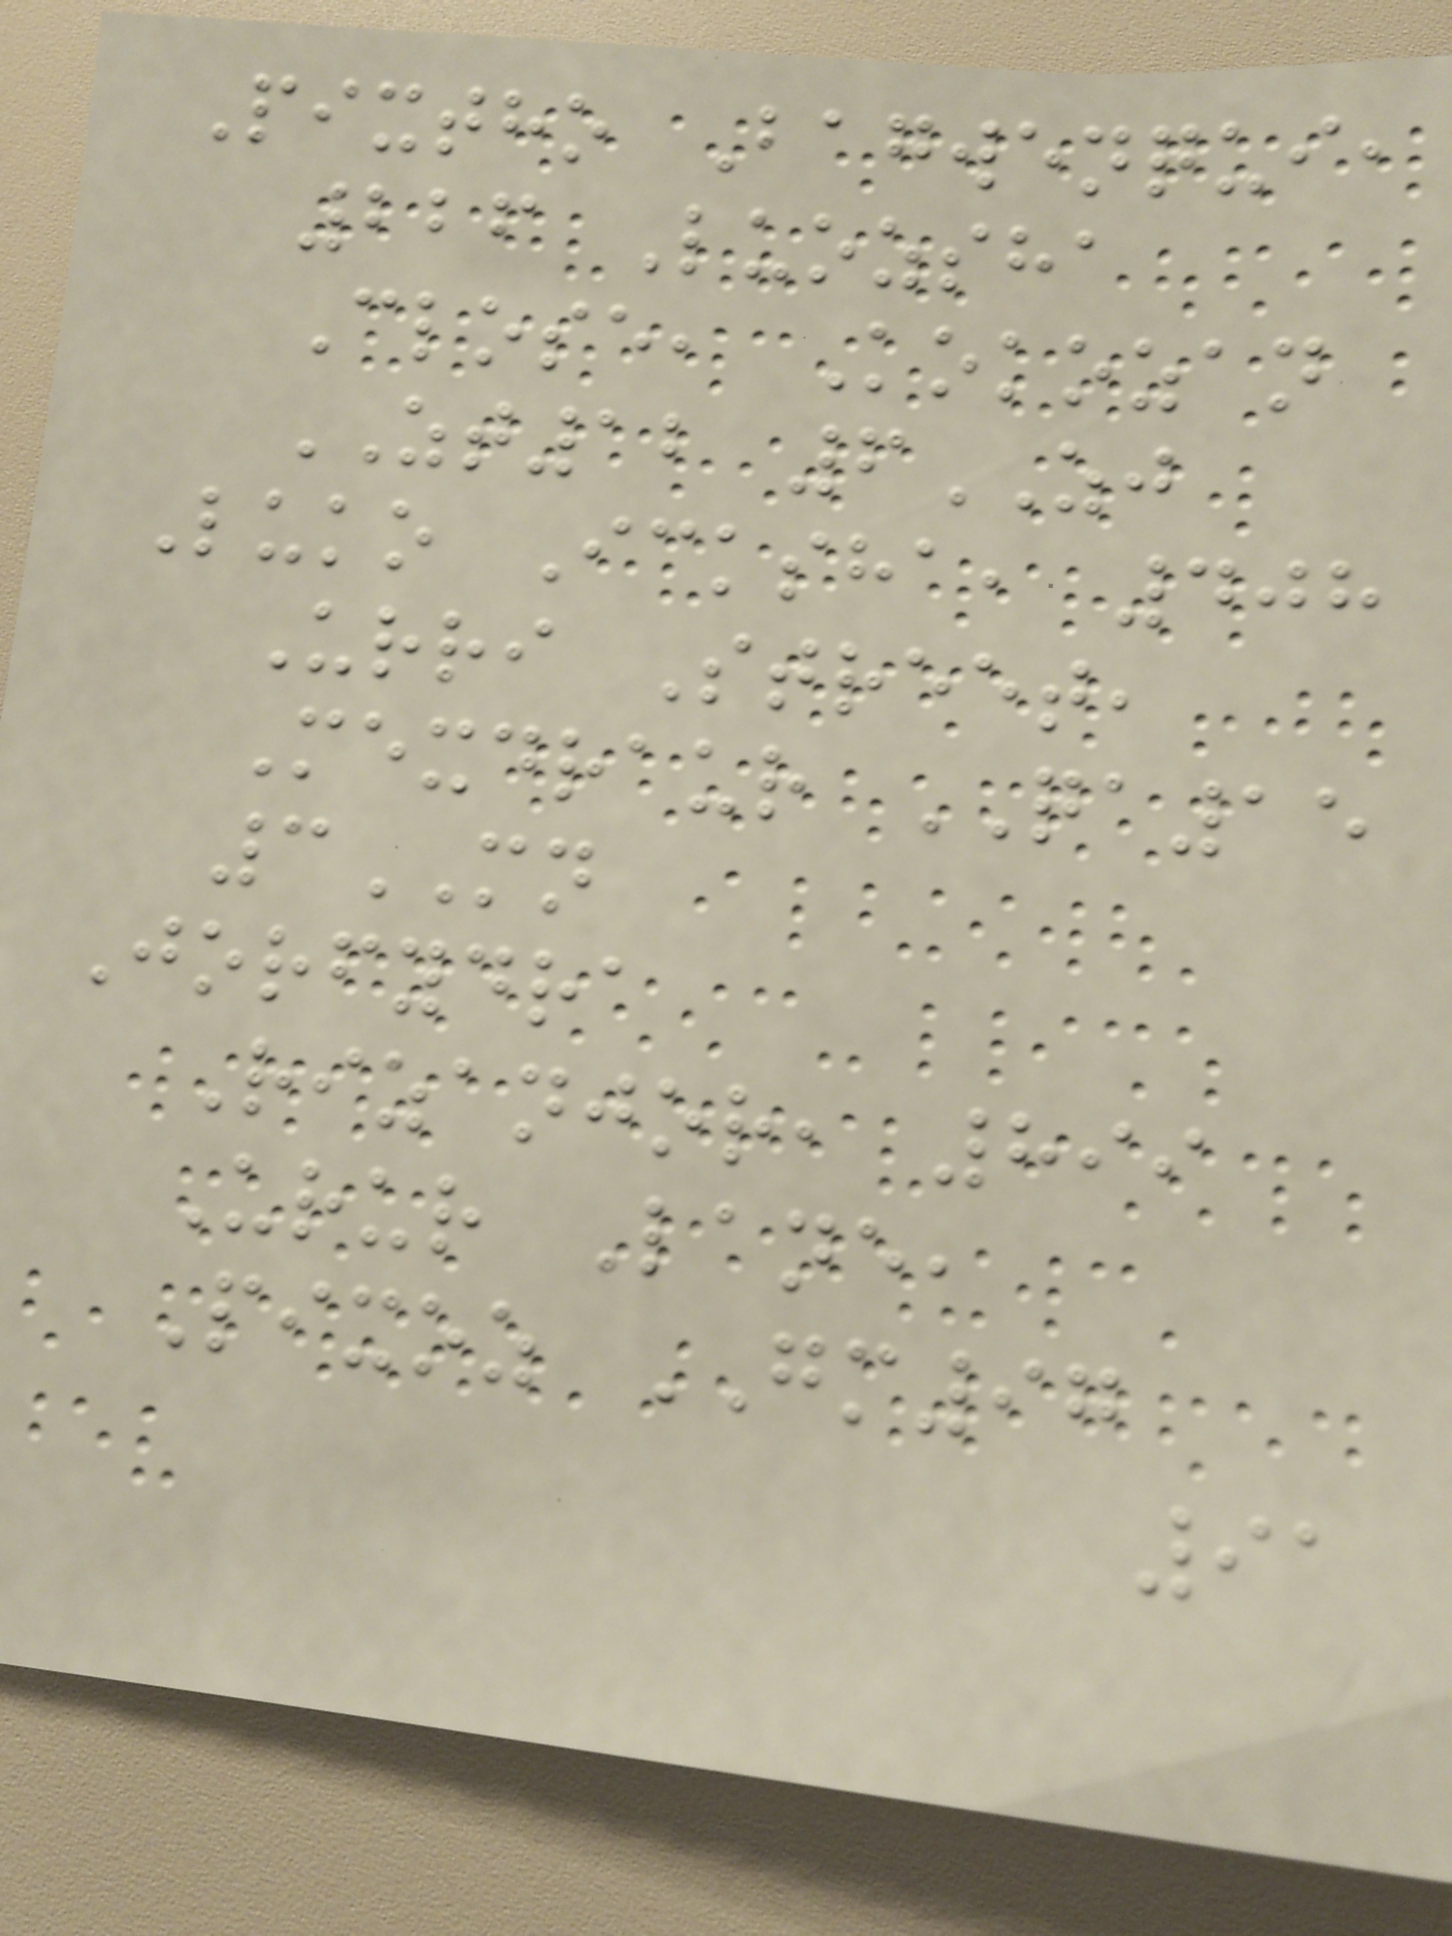Pixtho Bagwenqui,
226 Luozsha
Close, Kokozan
ZT12 6ZJ
Luko Icksha, 408
Urri Street,
Mexdraur QA15
3MN
Jorfydra
Rizanjor, 899
Urur Lane,
Pixoz GM97
91
